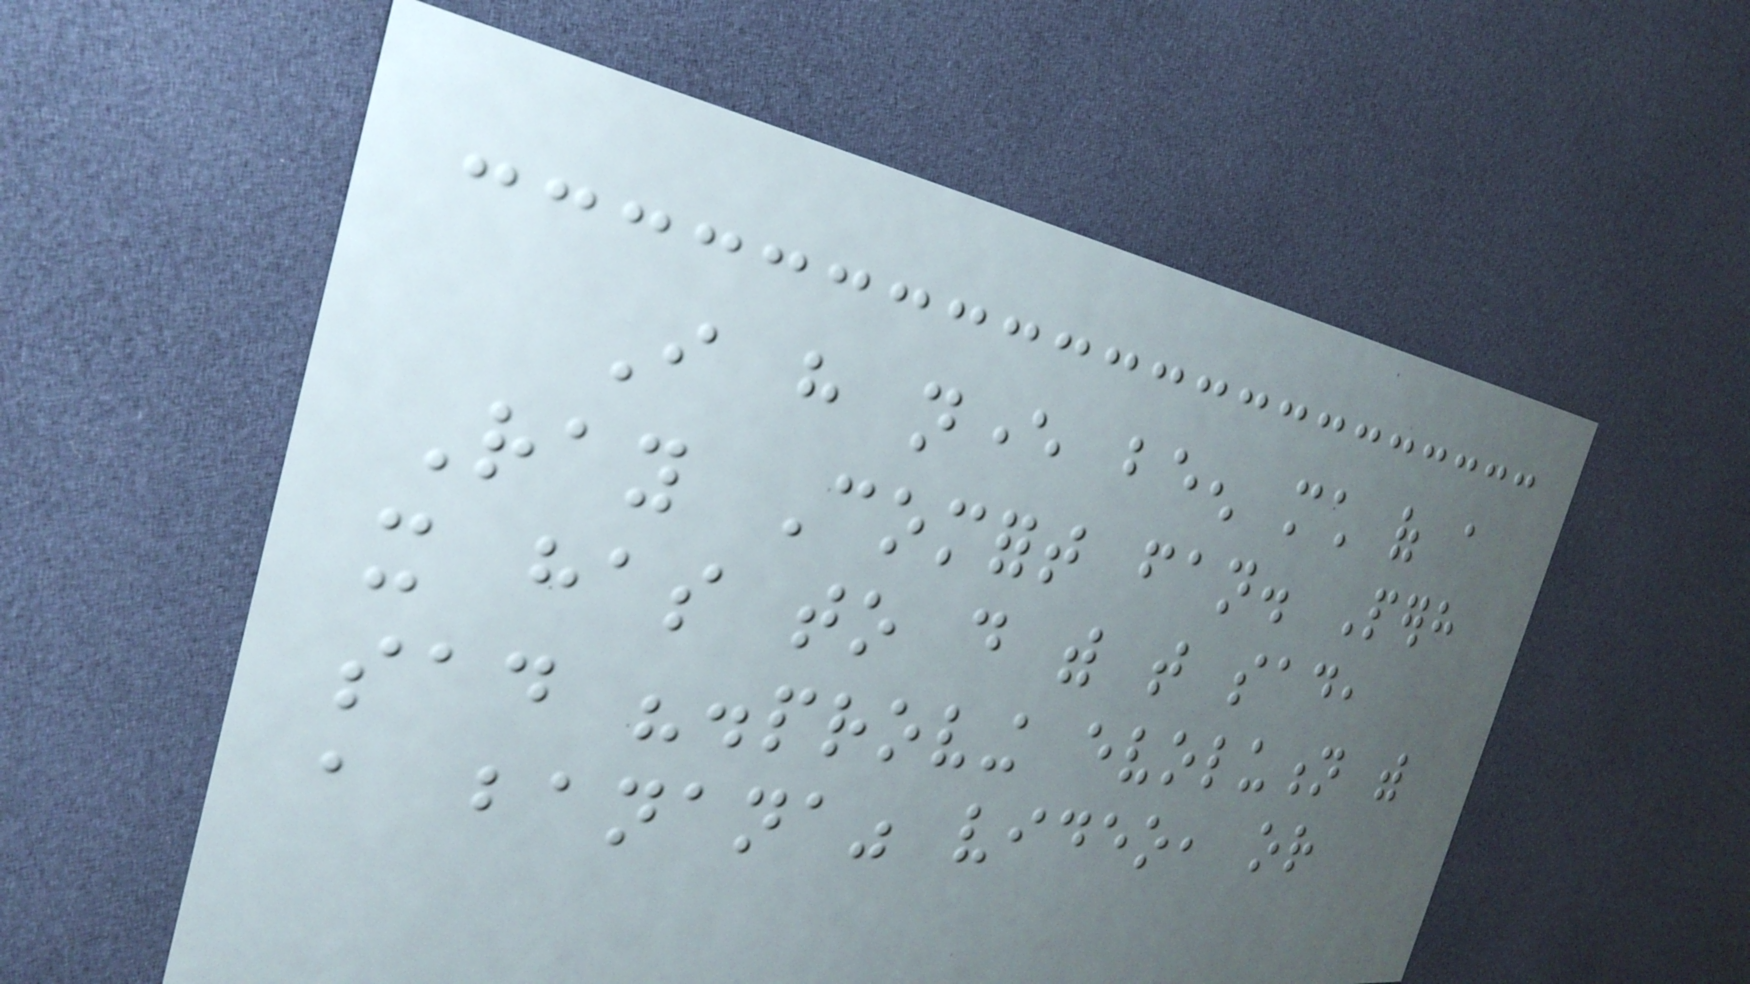I have never been much of a
Ray Comfort fan. Perhaps
it has to do with that sad,
sad "disproving evolution with
a banana" video, or
